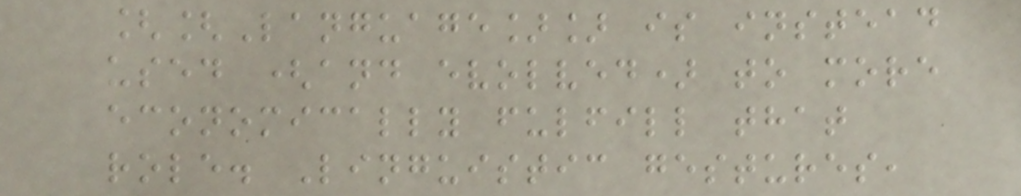[[Language]] is instead
used (and evolved) to more
economically fulfill that
role. Linguistic gestures,
